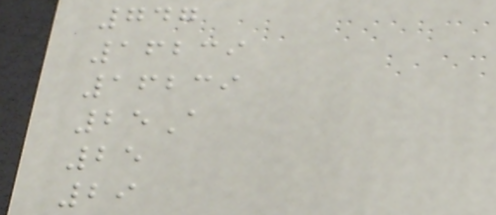747
16239
16239
25A
25
29
